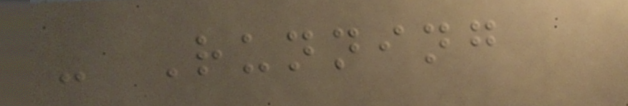- Running
